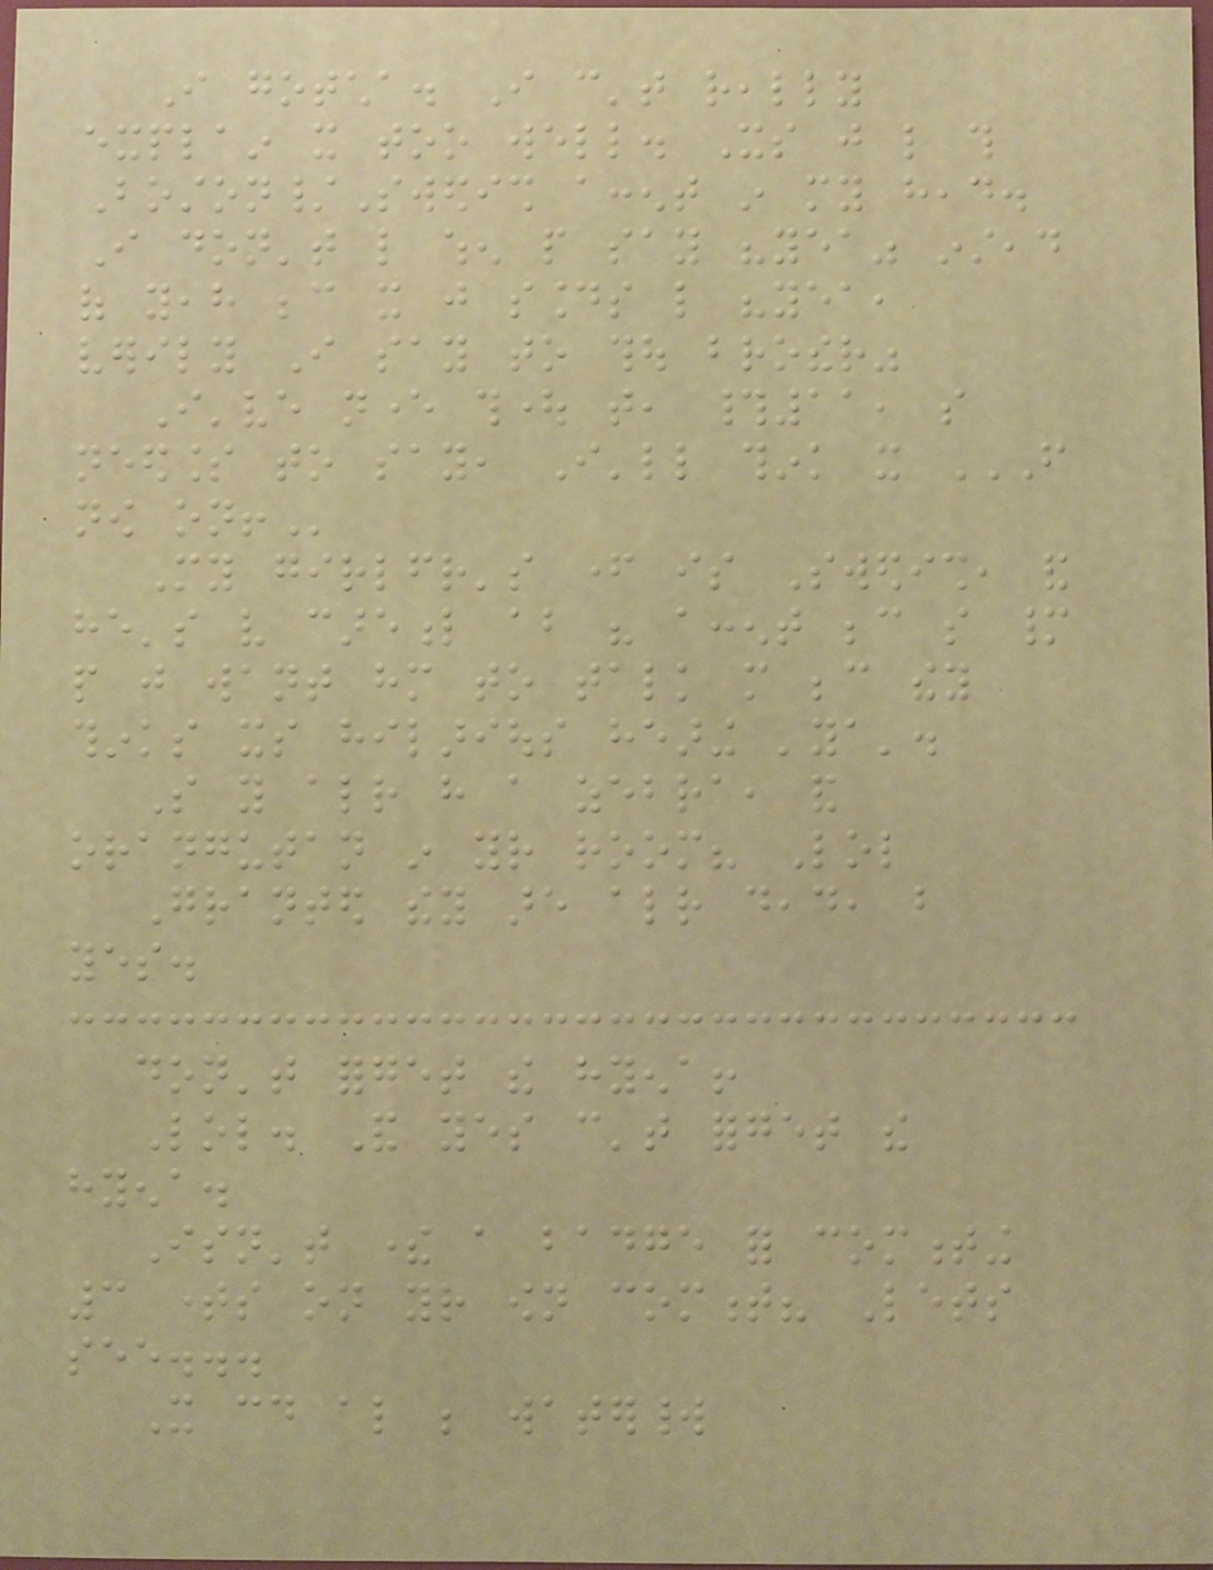I gotcha. I can't really
explain it too well. Its just like this
Boston/Swedish accent in my head.
I don't like when people say "yea" instead
of yeah because it just sounds like "yea,
verily I say to thou brother"
I've never thought that, #11, so
needless to say, I'll think it FROM
NOW ON!
My girlfriend's father is Swedish, and
he's very careful about his accent because so many
people just want him to talk more because they
thinks its hilarious hearing 'ya'.
So you already have a zebra, and
orangutan in your room? Lol
Granted they are already dead, but
yes.
don't forget the hyena!
Lol. And yes can't forget the
hyena.
Isn't there a badge for commenting
3 times on your own comment? Lets
see...
It could also be waterworld
